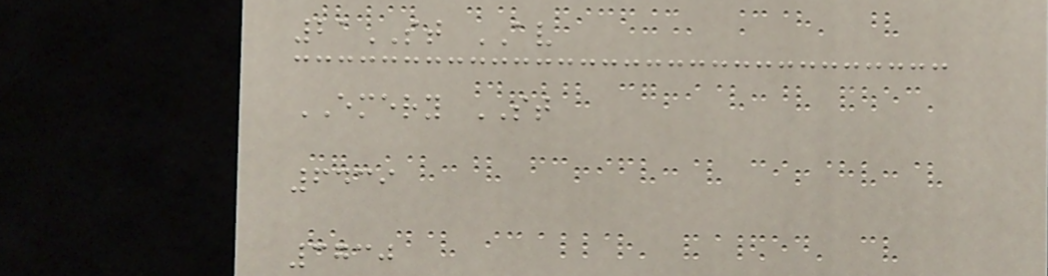21ST AV
EMERY ST
6439
3730
